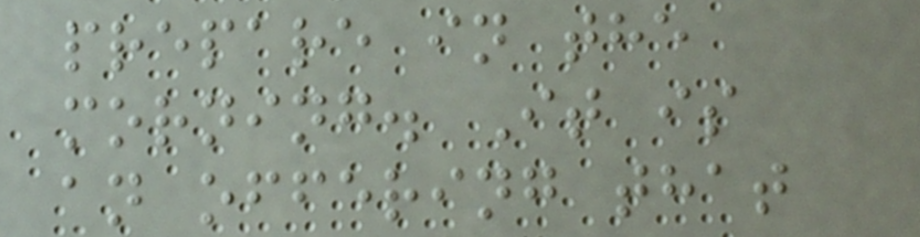prepare in the
morning. It is
an offering that
